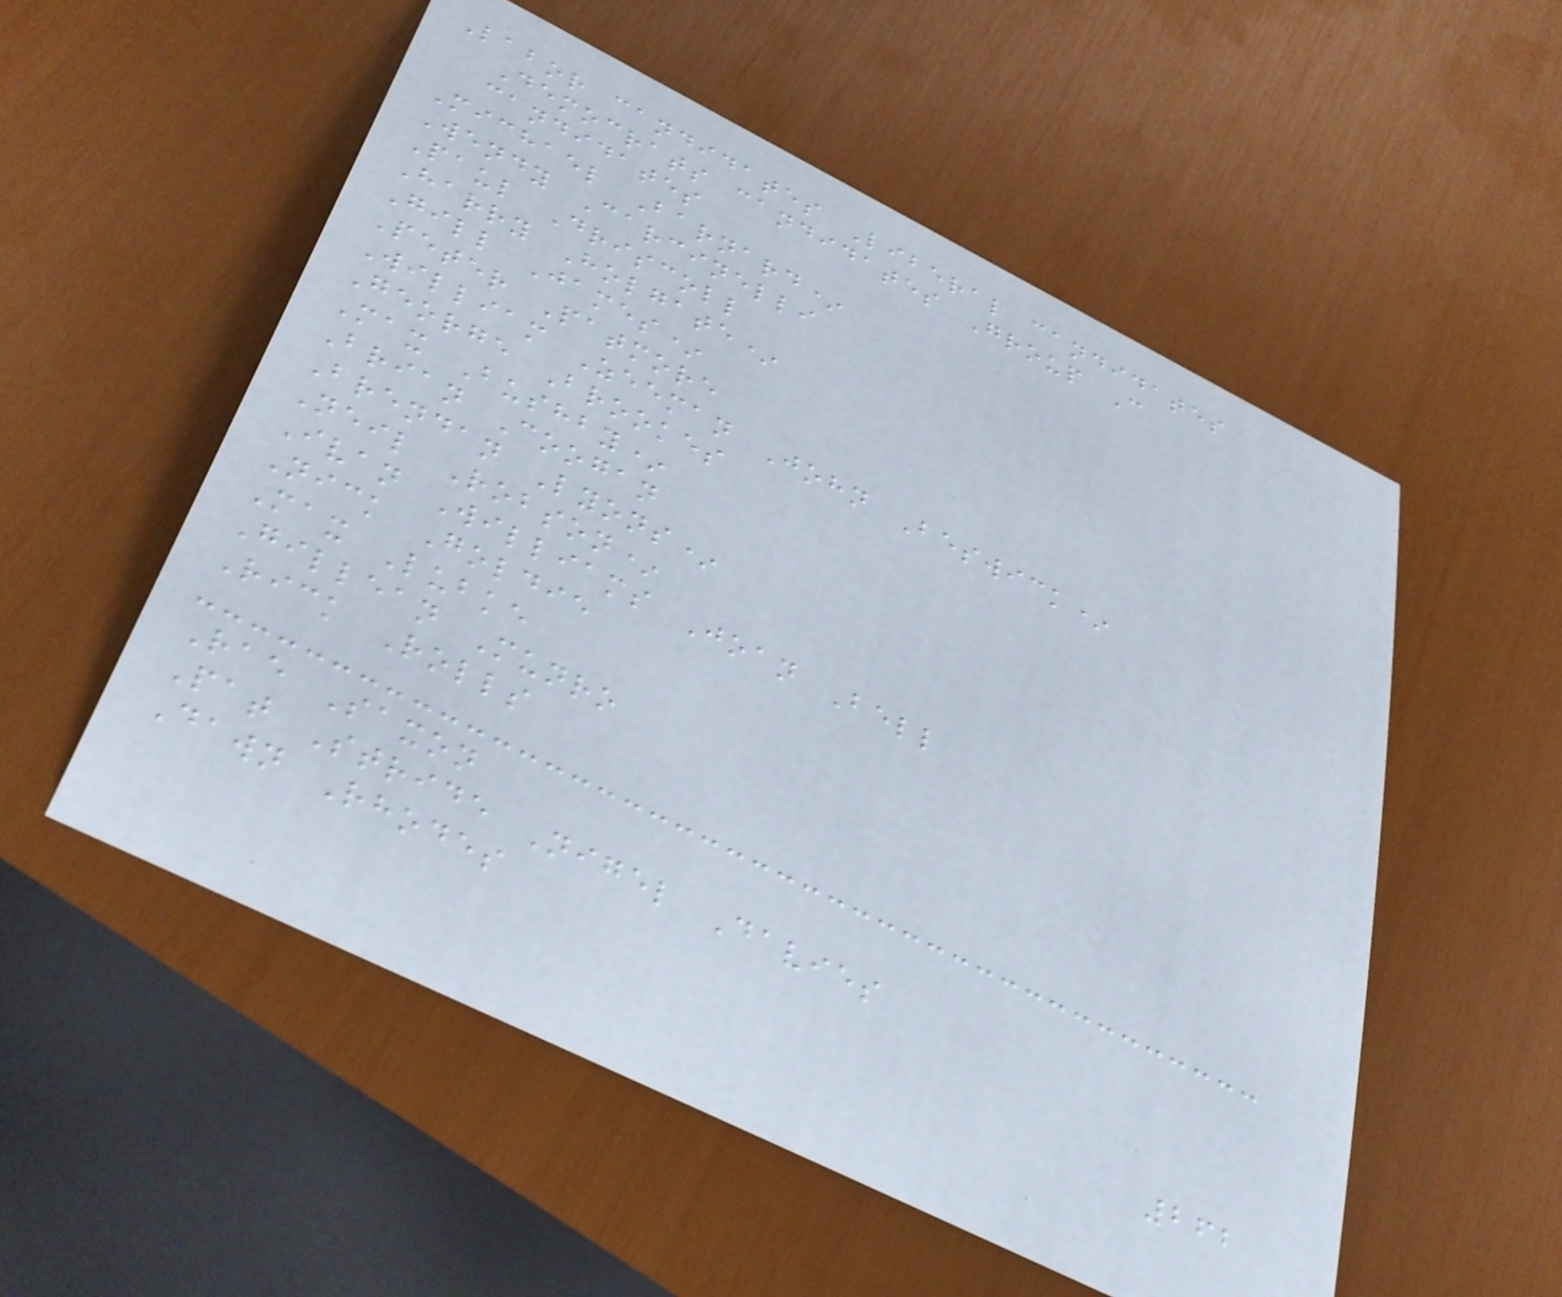Labor candidates Liberal candidates
Democrats candidates Group C
candidates
Michael Barnard*
Wendy Carcinelli
Paul Driscoll
Harry Holgate*
Gill James*
Peter Patmore
William Zeeman John Beswick*
George Brookes
Max Bushby*
Brian Coogan
Brendan Lyons*
Neil Robson*
Ivan Williams Joan Bell
Nick Goldie
Max Lubke
Gillean Munro
Rick Rolls
Rae Saxon
Pat Stride Nigel Davies
Dawn Rhodes
262
